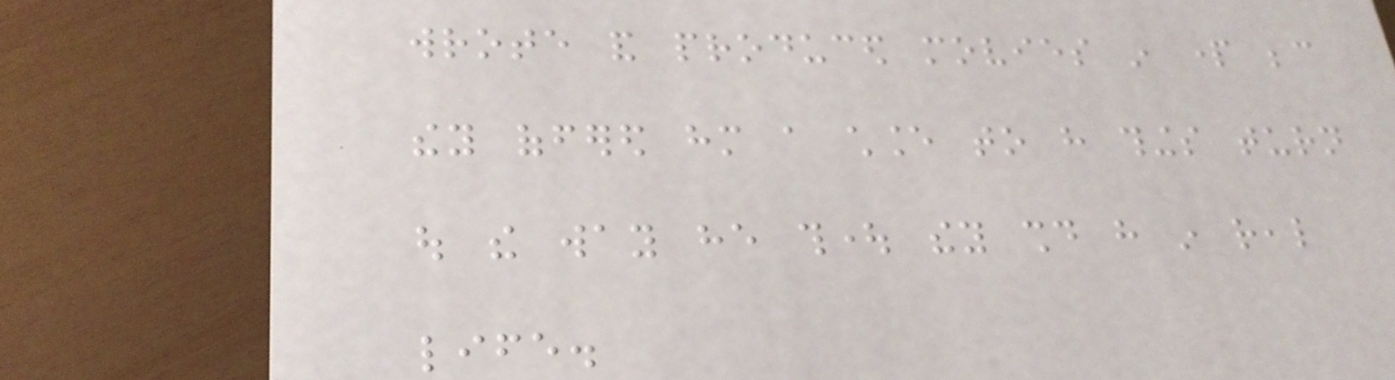wrote and produced movies in part because
they offered him a chance to have things turn
out the way he thought they should have in real
life.
